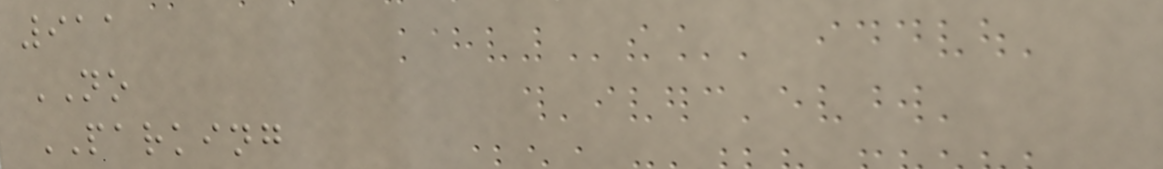911
NO
PARKING
